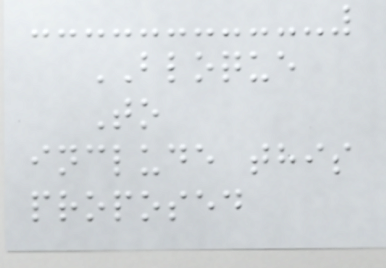BLOQUE
To
include this
proposed
